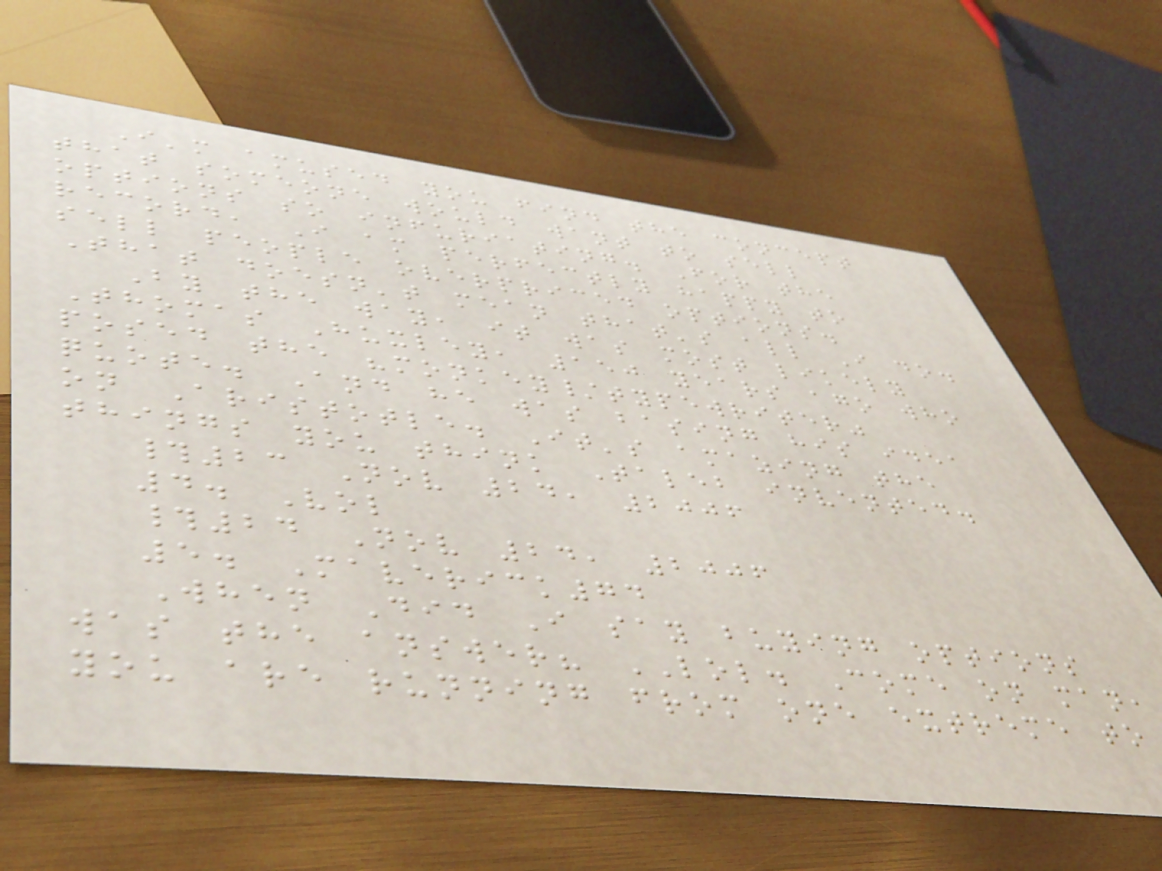I'm amused you find the concept
that someone would want to sell
options so infuriating. For the
record, I am perfectly happy to
sell people overpriced options.
That doesn't mean that's all I do.
By the way, it was most likely
Thomas Huxley, 150 years ago who
posed the "monkey/typewriter"
quote. And he was basing his idea
on Aristotle. It's amazing the
things you think Taleb invented.
#23 Nov 24, 2006
4. Vol
#24 Nov 24, 2006
5. Maverick74
When Did I say buying options
was the answer? LOL. Come on man,
you are running from one extreme to
